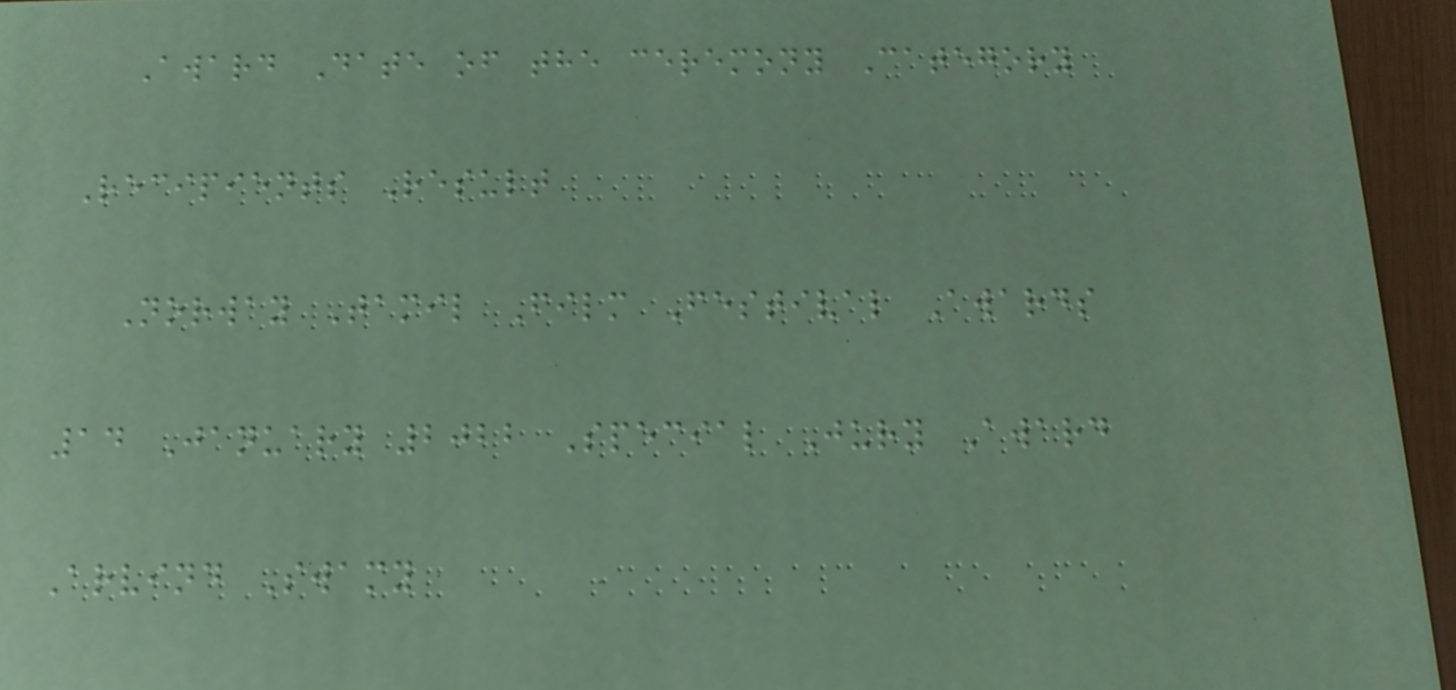Award Date of the ceremony Category
Recipients Result
Norway Tamil Film Festival Awards
14 January 2022 Special Jury Award
Arvind Swamy
